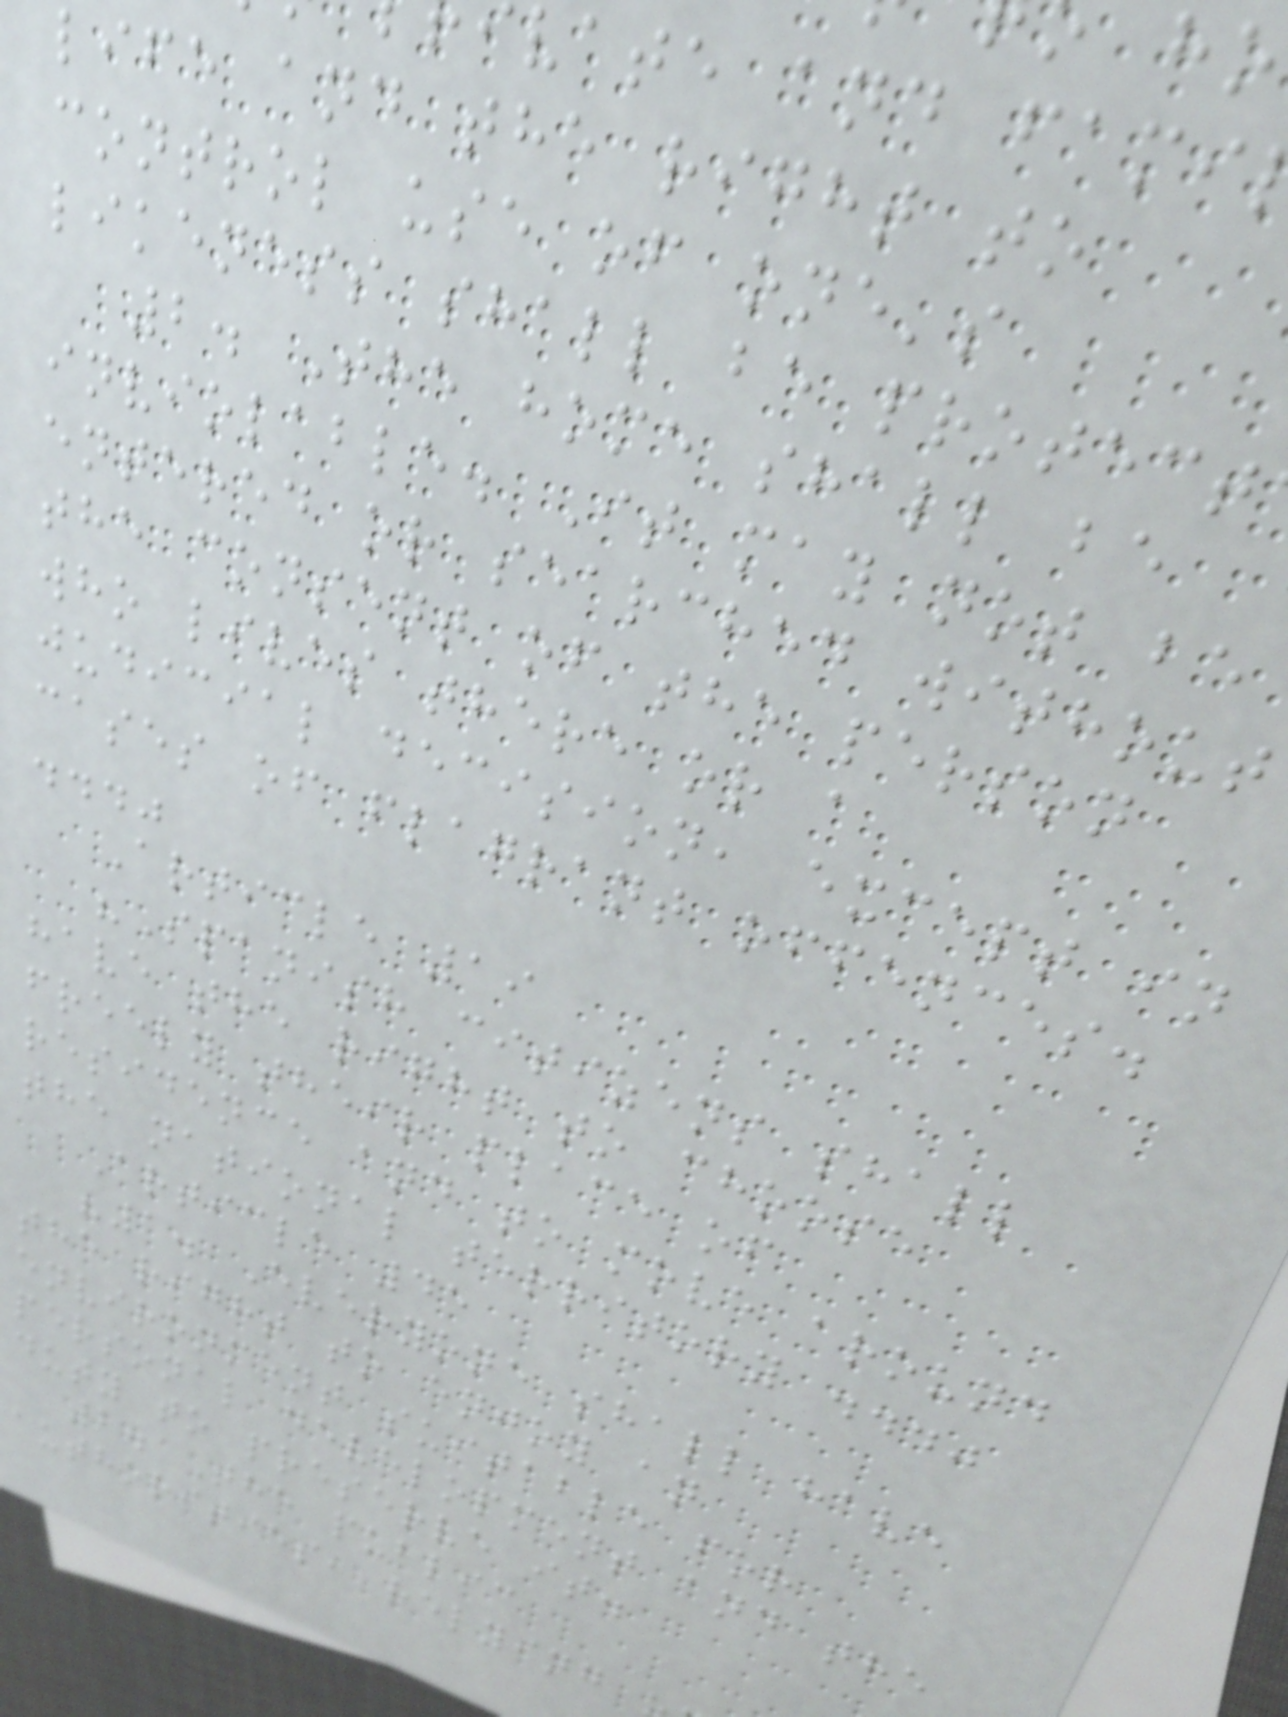vate and fami
life and the right to
control use of one's
likeness shall be protect
2. The home shall be
inviolable. It may not be
entered or searched without
the consent of the person
who lives there or a
judicial decision, except in
cases of flagrant offences.
..."
Article 19
"Spanish citizens shall
have the right to choose
freely their place of
residence and to move around
the national territory ..."
Article 45
"1. Everyone shall have
the right to enjoy an
environment suitable for
personal development and the
duty to preserve it.
2. The public
authorities, relying
